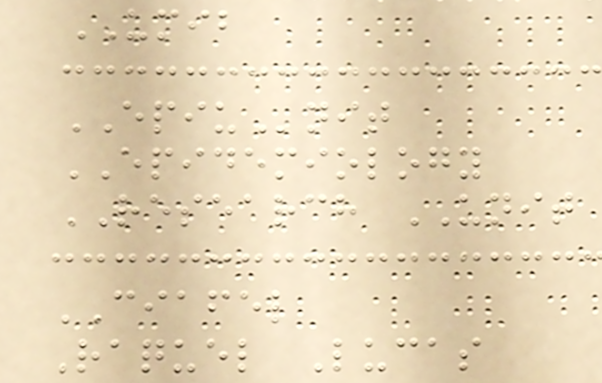UMIB
EPIUnit
EPIDEMIOLOGY
RESEARCH UNIT
CIAFEL
Raquel Lucas
